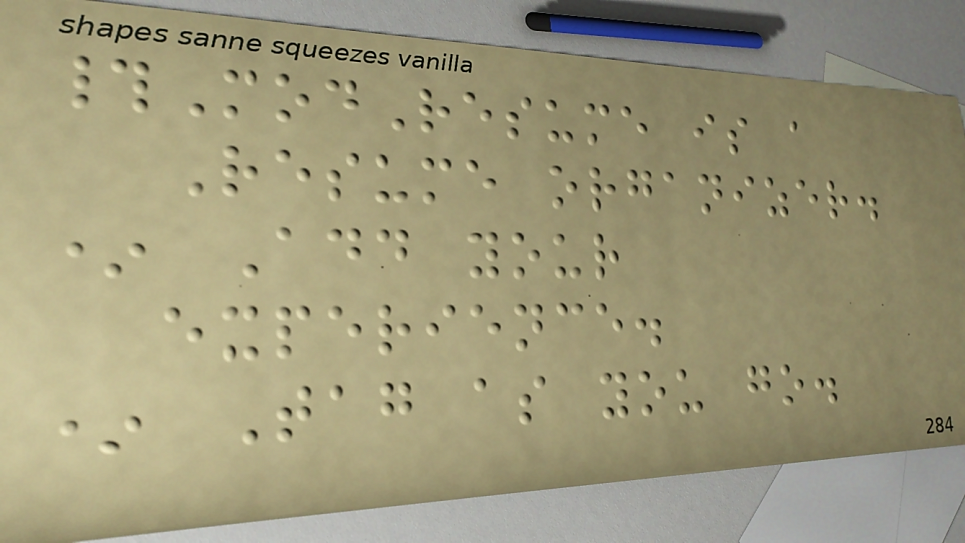#ModResume is a
Resume organizer.
* Add your
experience.
* Tag as you go.
